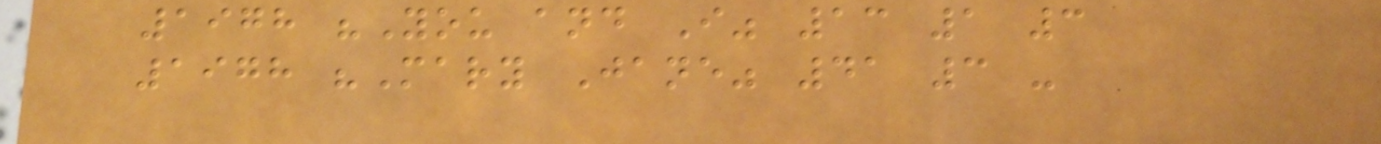1978 "You and I" 13 1 3
1978 "Mary Jane" 41 3 -
